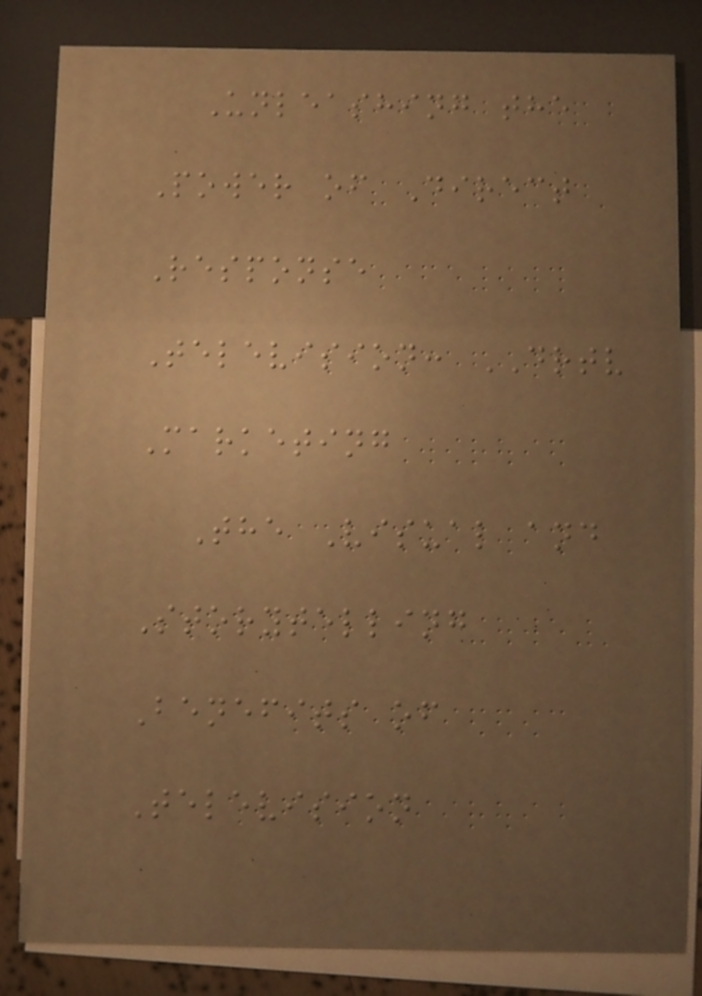Unleashing the
Power of Direct
Response
Television: DRTV
Marketing
The Visual and
Storytelling
Benefits of
Television
